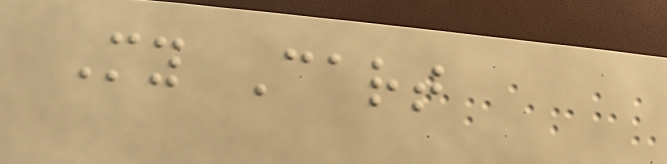My Cart
